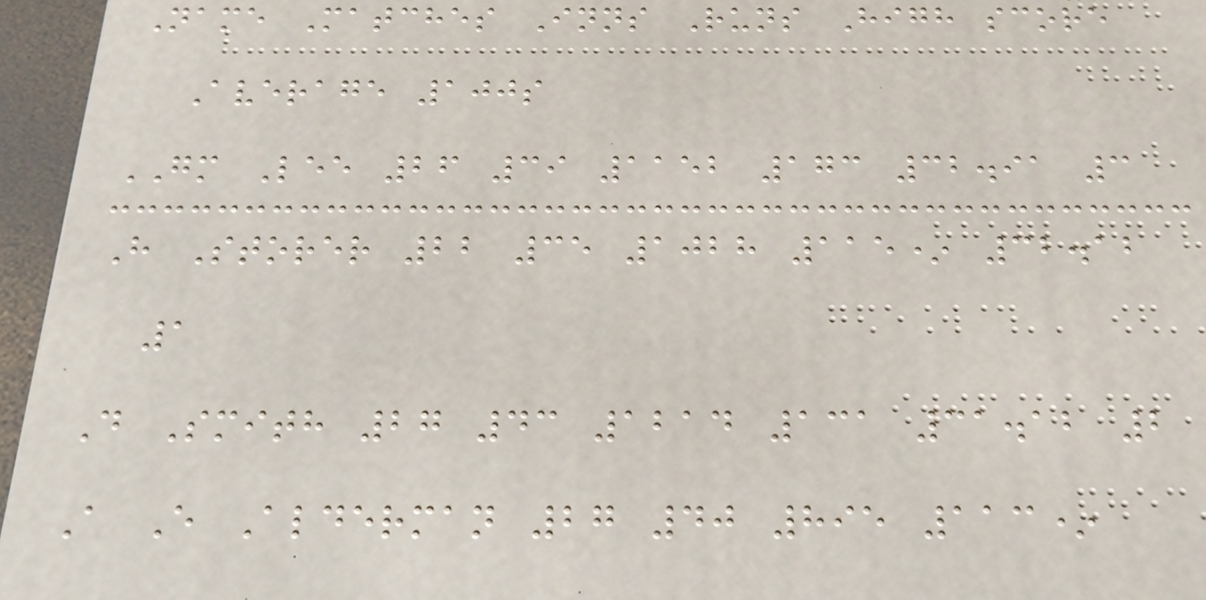Name Matches Inns Runs High score
Average 100s
GM Lee 26 39 1152 173 32.91 3
H Storer 22 35 1028 115* 32.12
1
D Smith 27 43 1214 131 31.12 2
A E Alderman 27 40 895 113*
